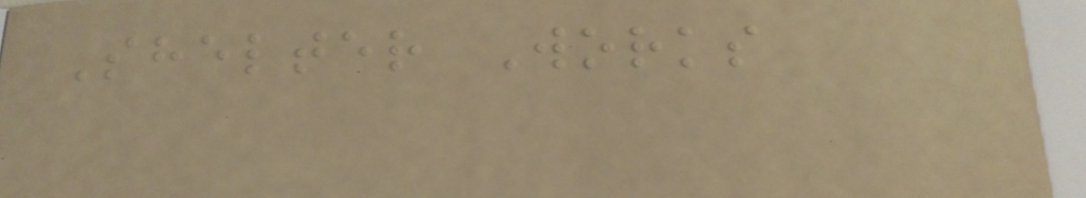Shelter Works
